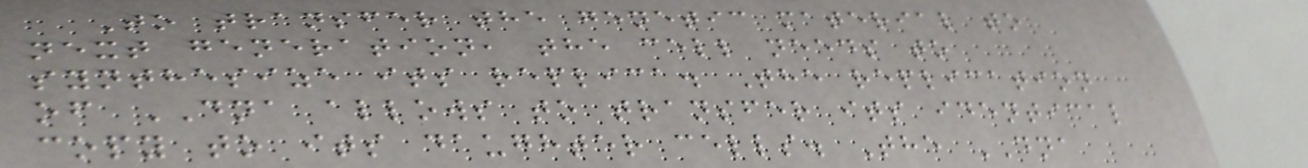To transfer the genetic material to
next generation, the cell needs to
synthesize its replica. The replication
of DNA allows to transfer its identical
copy to its daughter cells. The DNA
